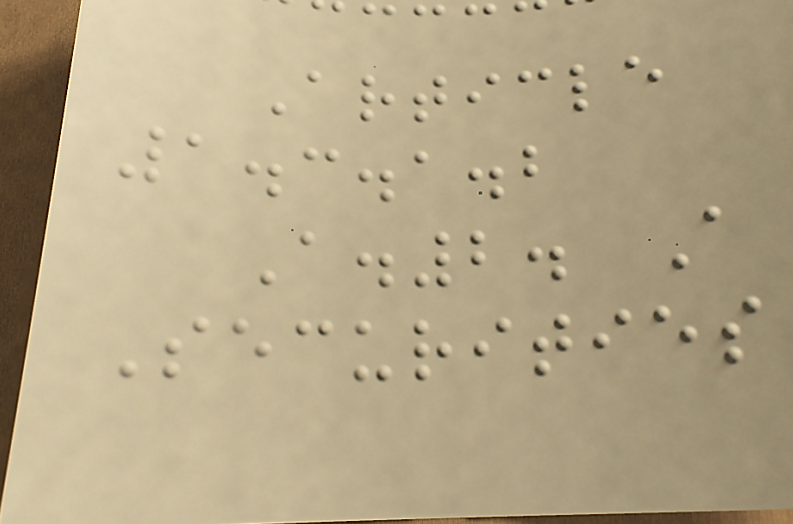Article
1.3.1.2
A.2. A
Securities
